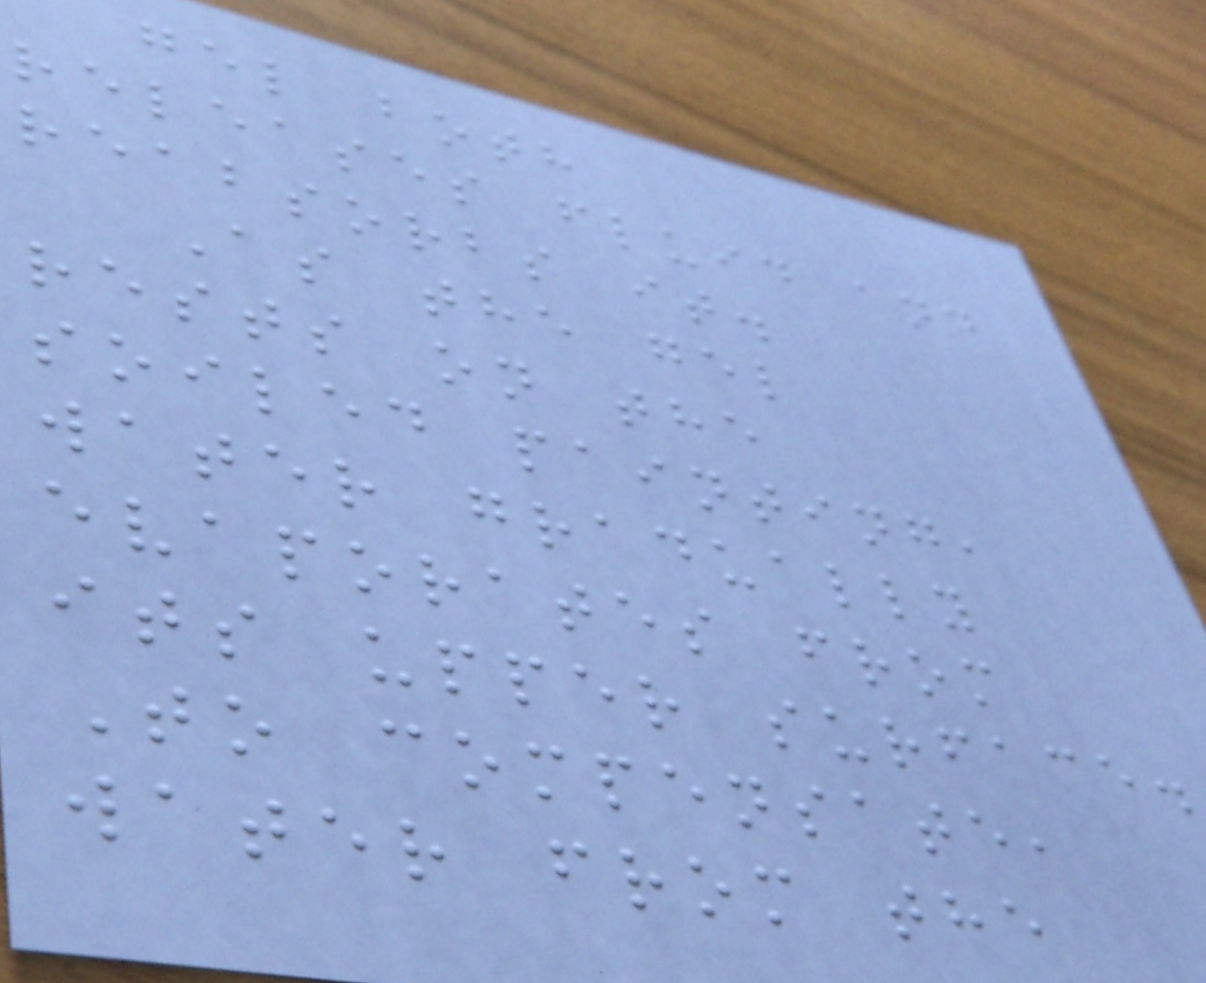gel both
releases fluid and
reabsorbs it.
As the gel
rests on the
soiled painting,
water gradually
evaporates from
its upper surface.
To compensate,
water from the
